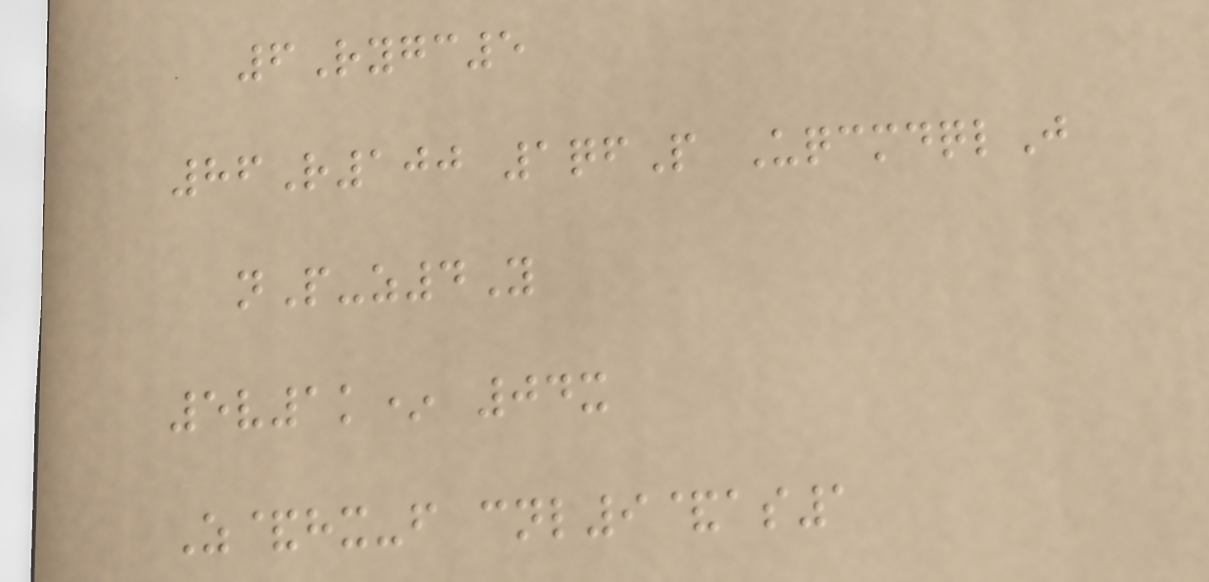6Rygc5
86R100 1qfP UqcmdqlJ
nP-z4Y
5v1k* 04x
Z&hx-f cnl9&as1
